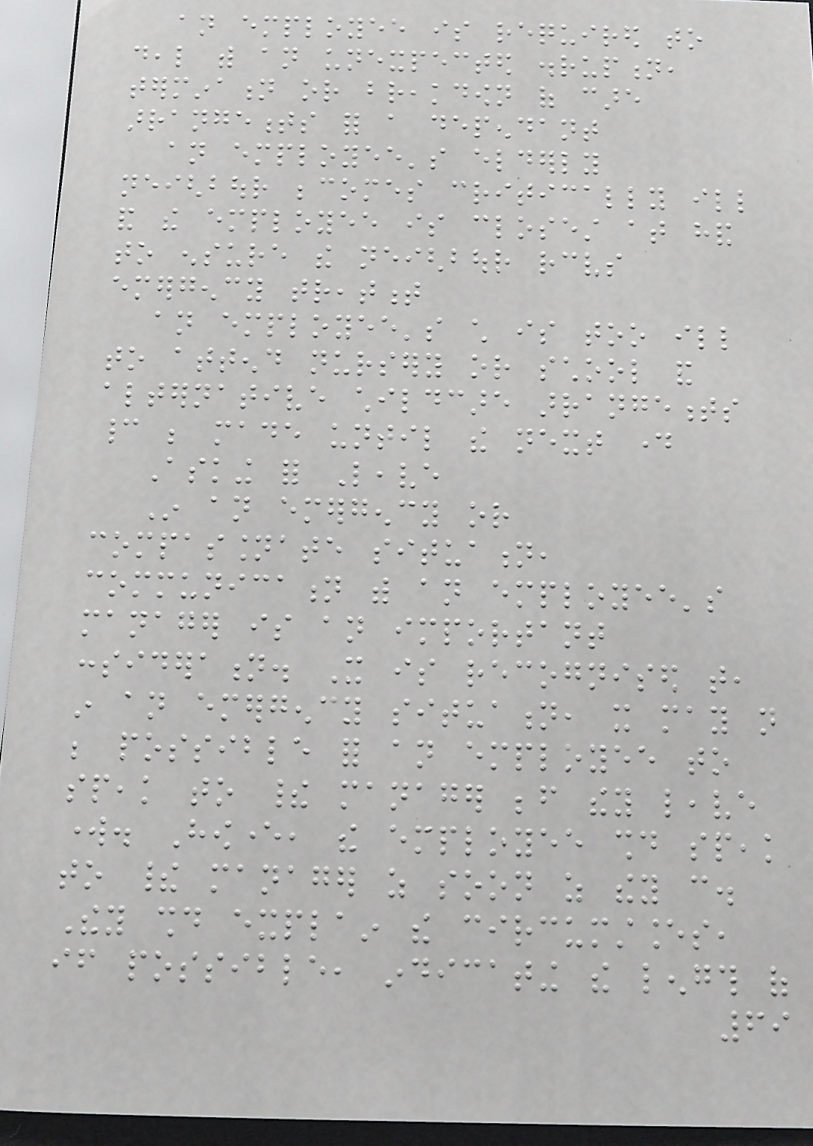an employee is required to
deal with an unexpected disruption,
termination or breakdown of care
arrangements for a dependant
an employee's elderly
neighbour becomes critically ill
and the employee is closest at hand
to ensure the neighbour receives
emergency treatment
an employee's child is too ill
to attend nursery or school and
alternative childcare arrangements
cannot be made until the next day
Asking for Leave
In an emergency or
compassionate situation,
communication with an employee's
manager is an important
consideration. It is recognised that,
in an emergency situation, it may not
be possible for an employee to
speak to their manager before they leave
work. However, the employee should speak
to their manager as soon as they can.
They should explain the circumstances,
if possible, indicating the length of
69
